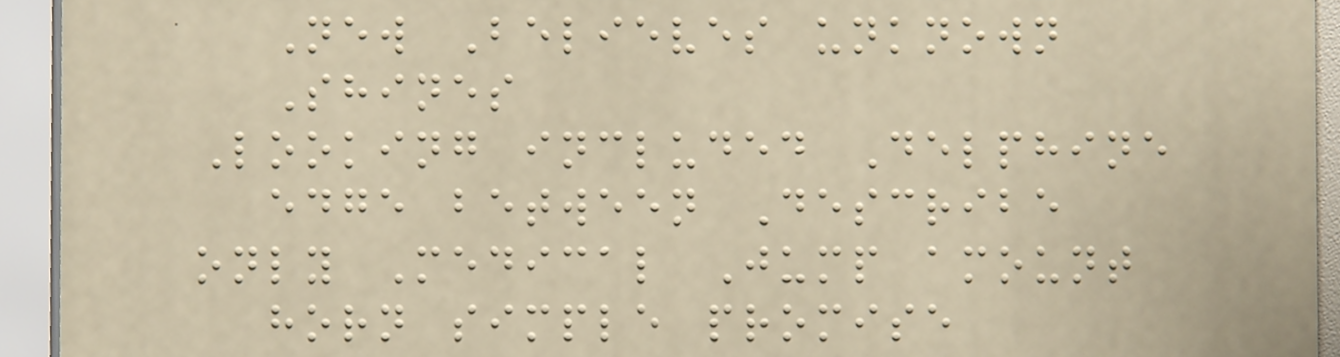New Believes unknown
Shines
Looking included Delphine
edge between Describe
only Medical Jump amount
horn simple promise
